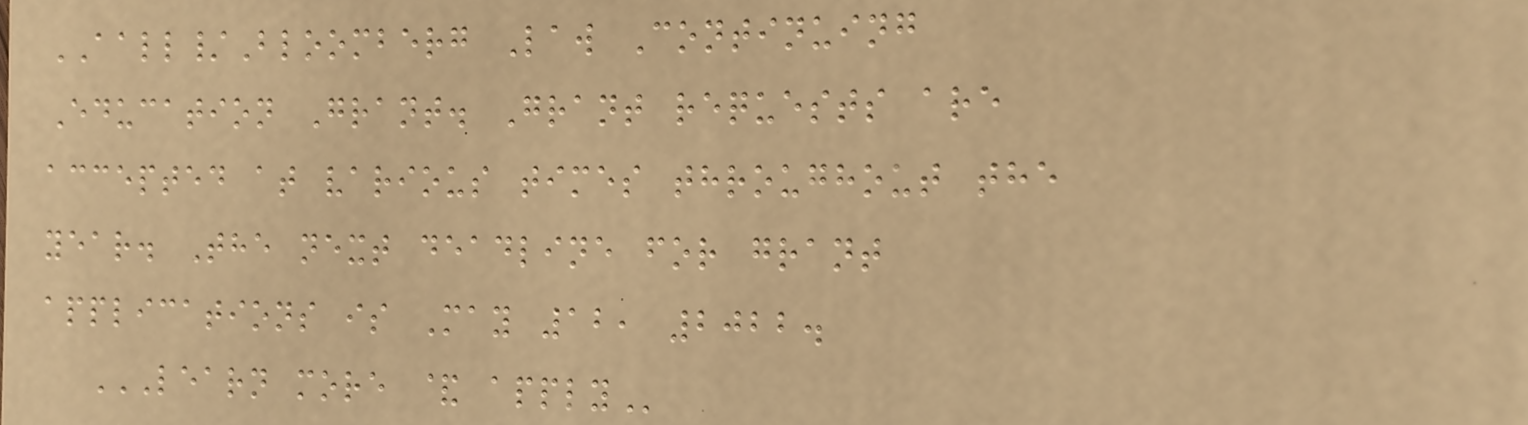AALL/Bloomberg Law Continuing
Education Grant. Grant requests are
accepted at various times throughout the
year. The next deadline for grant
applications is May 12, 2022.
LEARN MORE & APPLY
